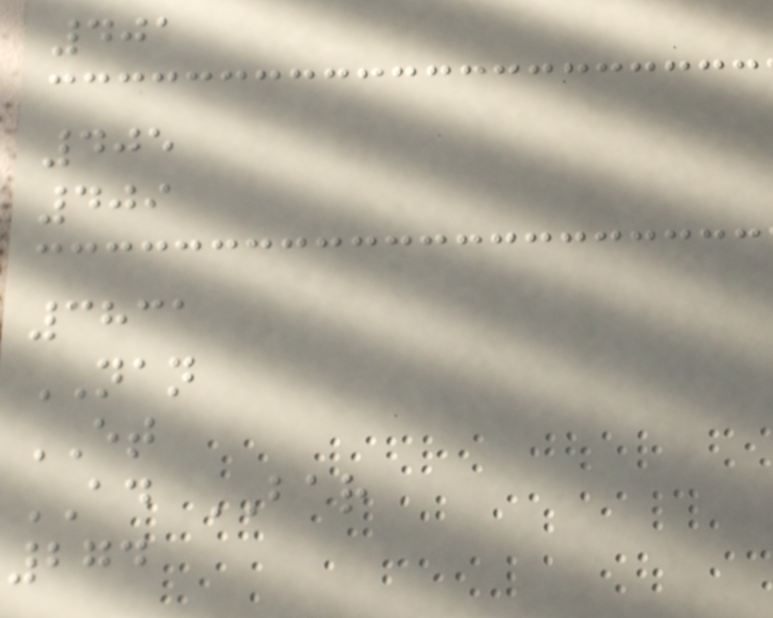401
405
409
3831
NAN
ET
AD BAR
274
